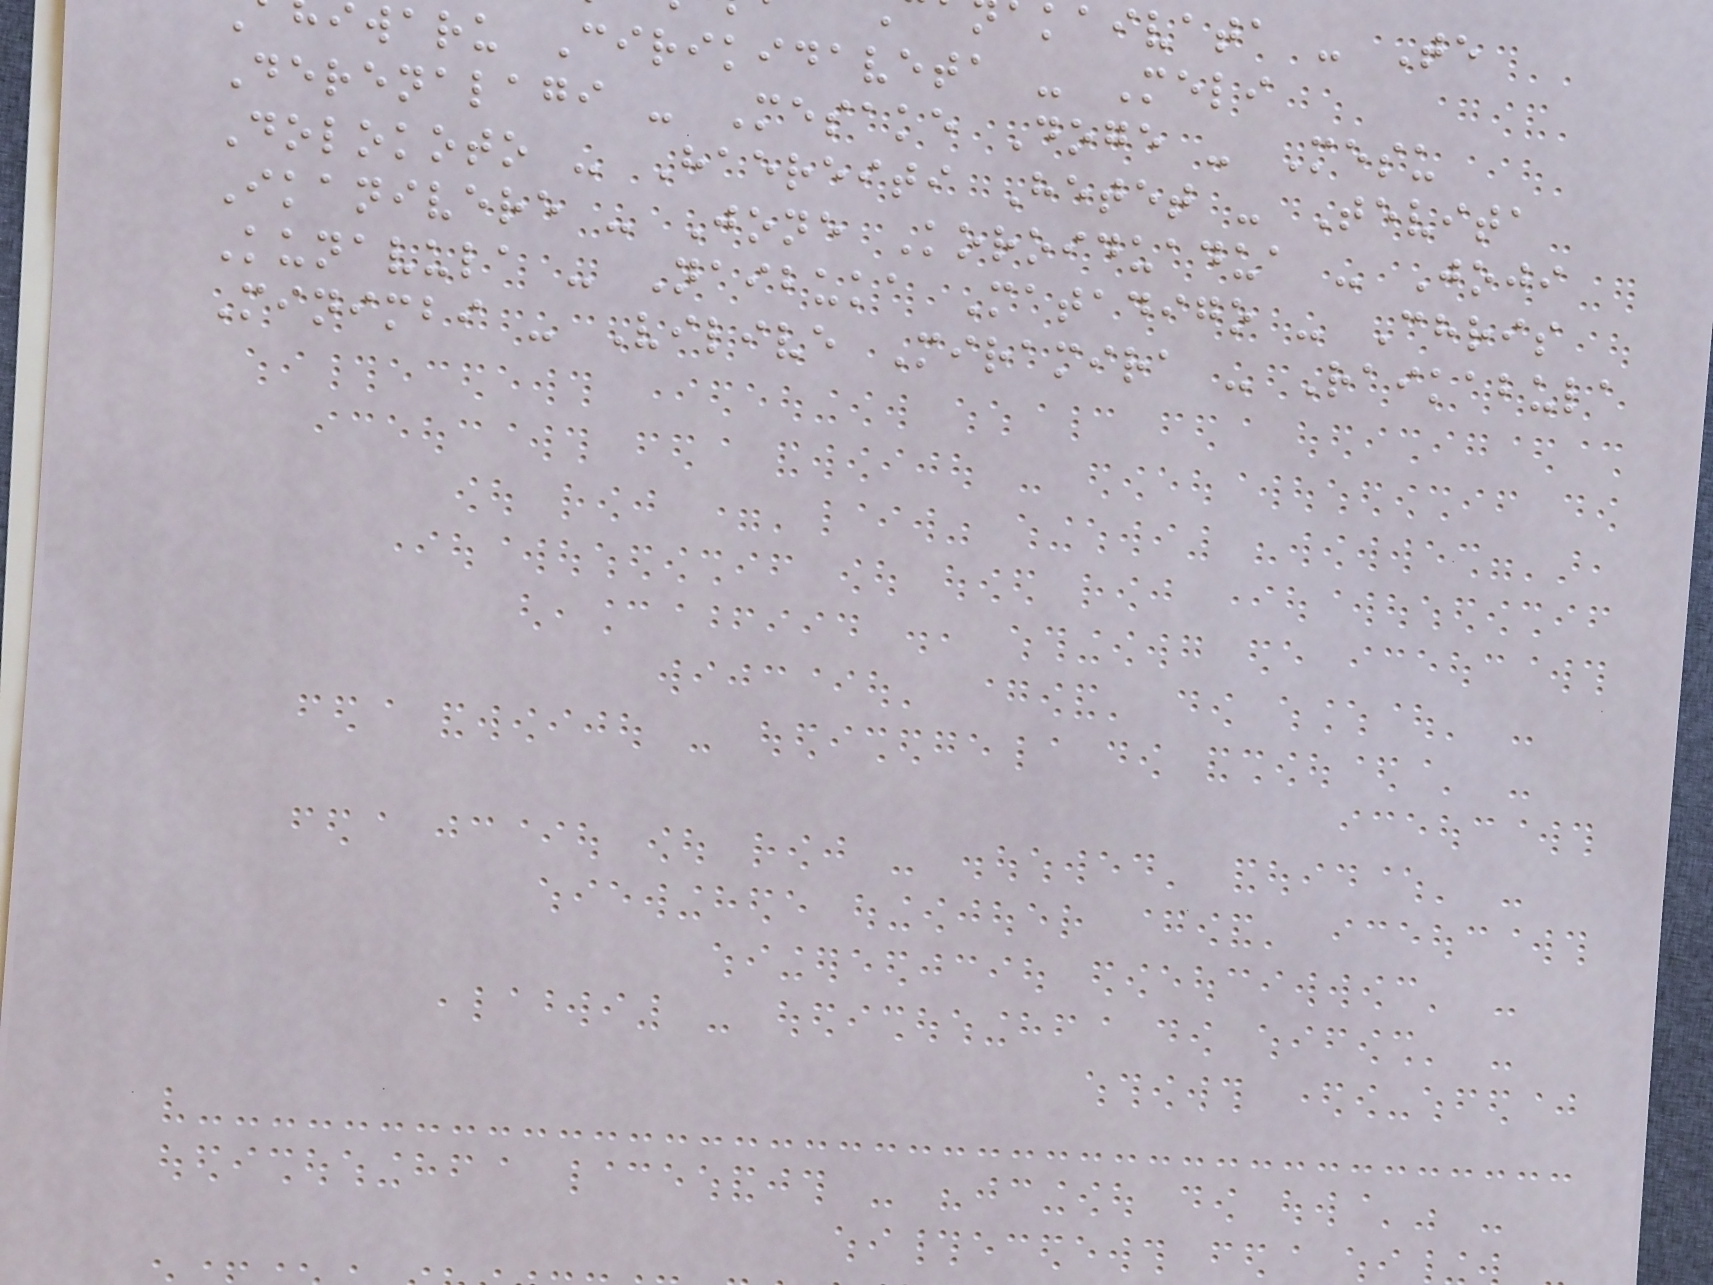kaivata - Te
iwaru Cirikidaveta - Meli
Derenalagi - Mesake Doge - Mesu
Dolokoto - Haereiti Hetet - Tevita
Ikanivere - Jone Koroiduadua - Joji
Kunavula - Naibuka Matadigo - Chris
Minimbi - Vilive Miramira - Raikabula
